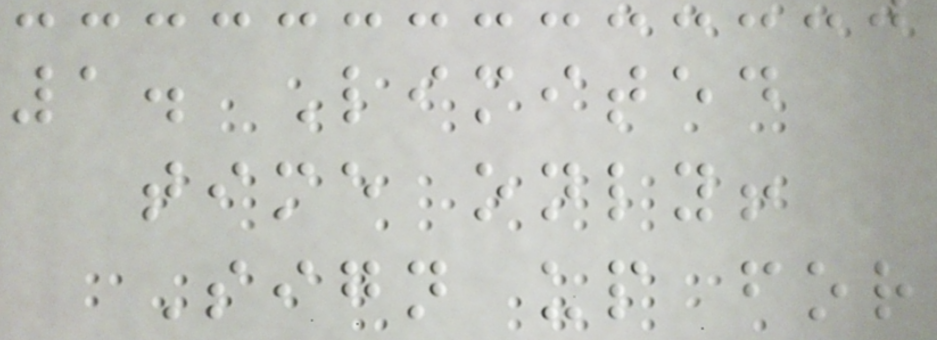1. Limited
time only!
Sign up for
